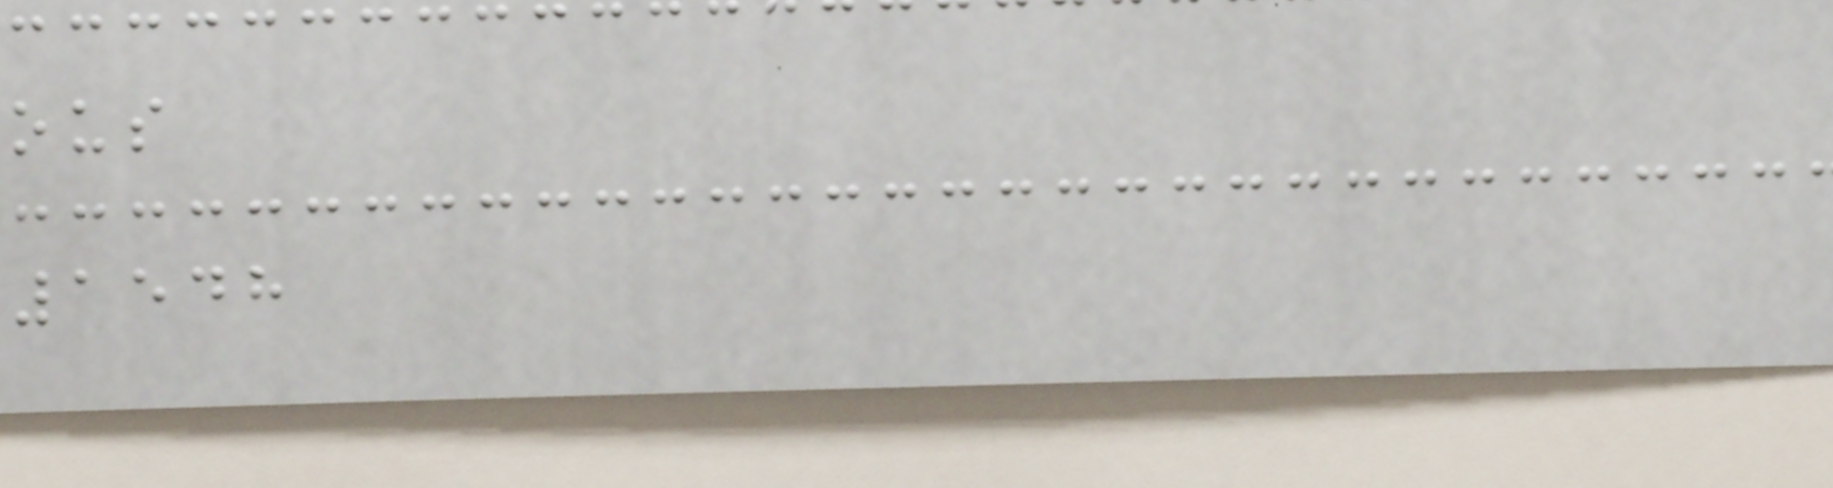ous
1548
